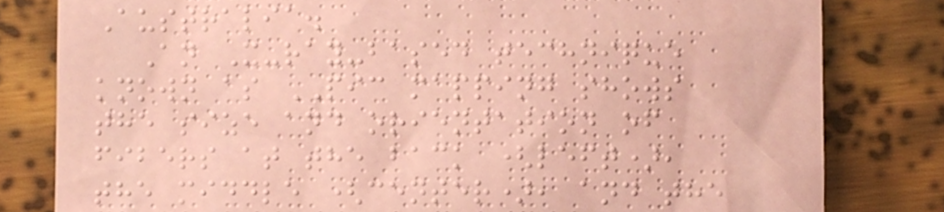Australia.
An X-ray-based technique
known as PIC mapping shows
the size and orientation of
fibers at the back (left),
the middle (center), and the
